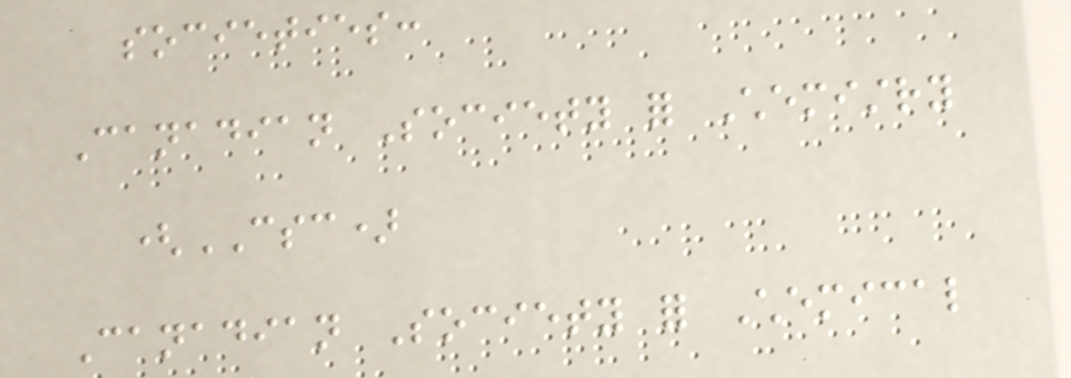societies:
Canadian Society for Chemistry
(CSC)
Canadian Society for Chemical
